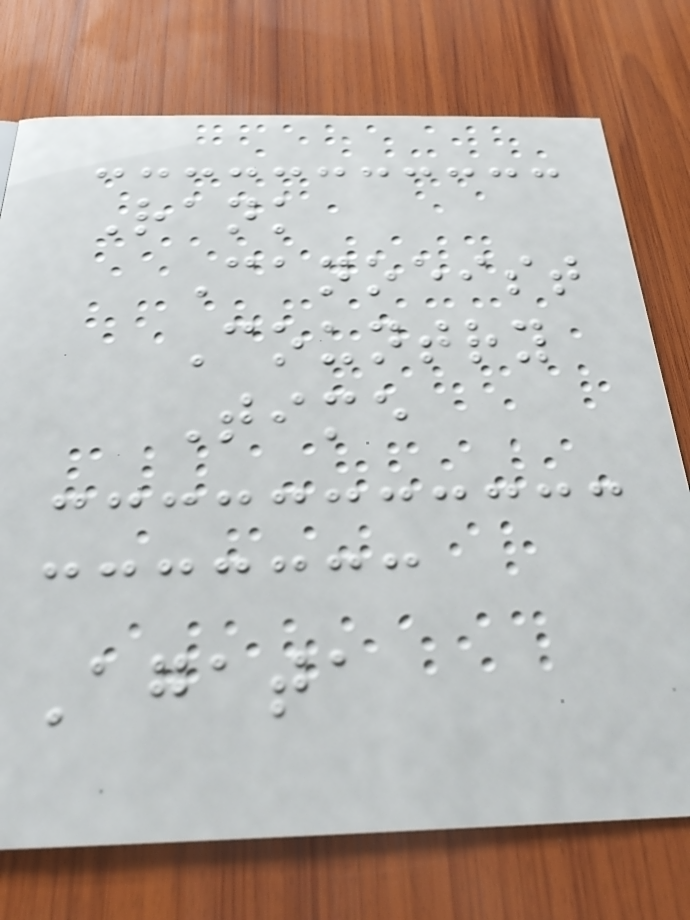Rank
Canoeist
Country
Time
Agata
